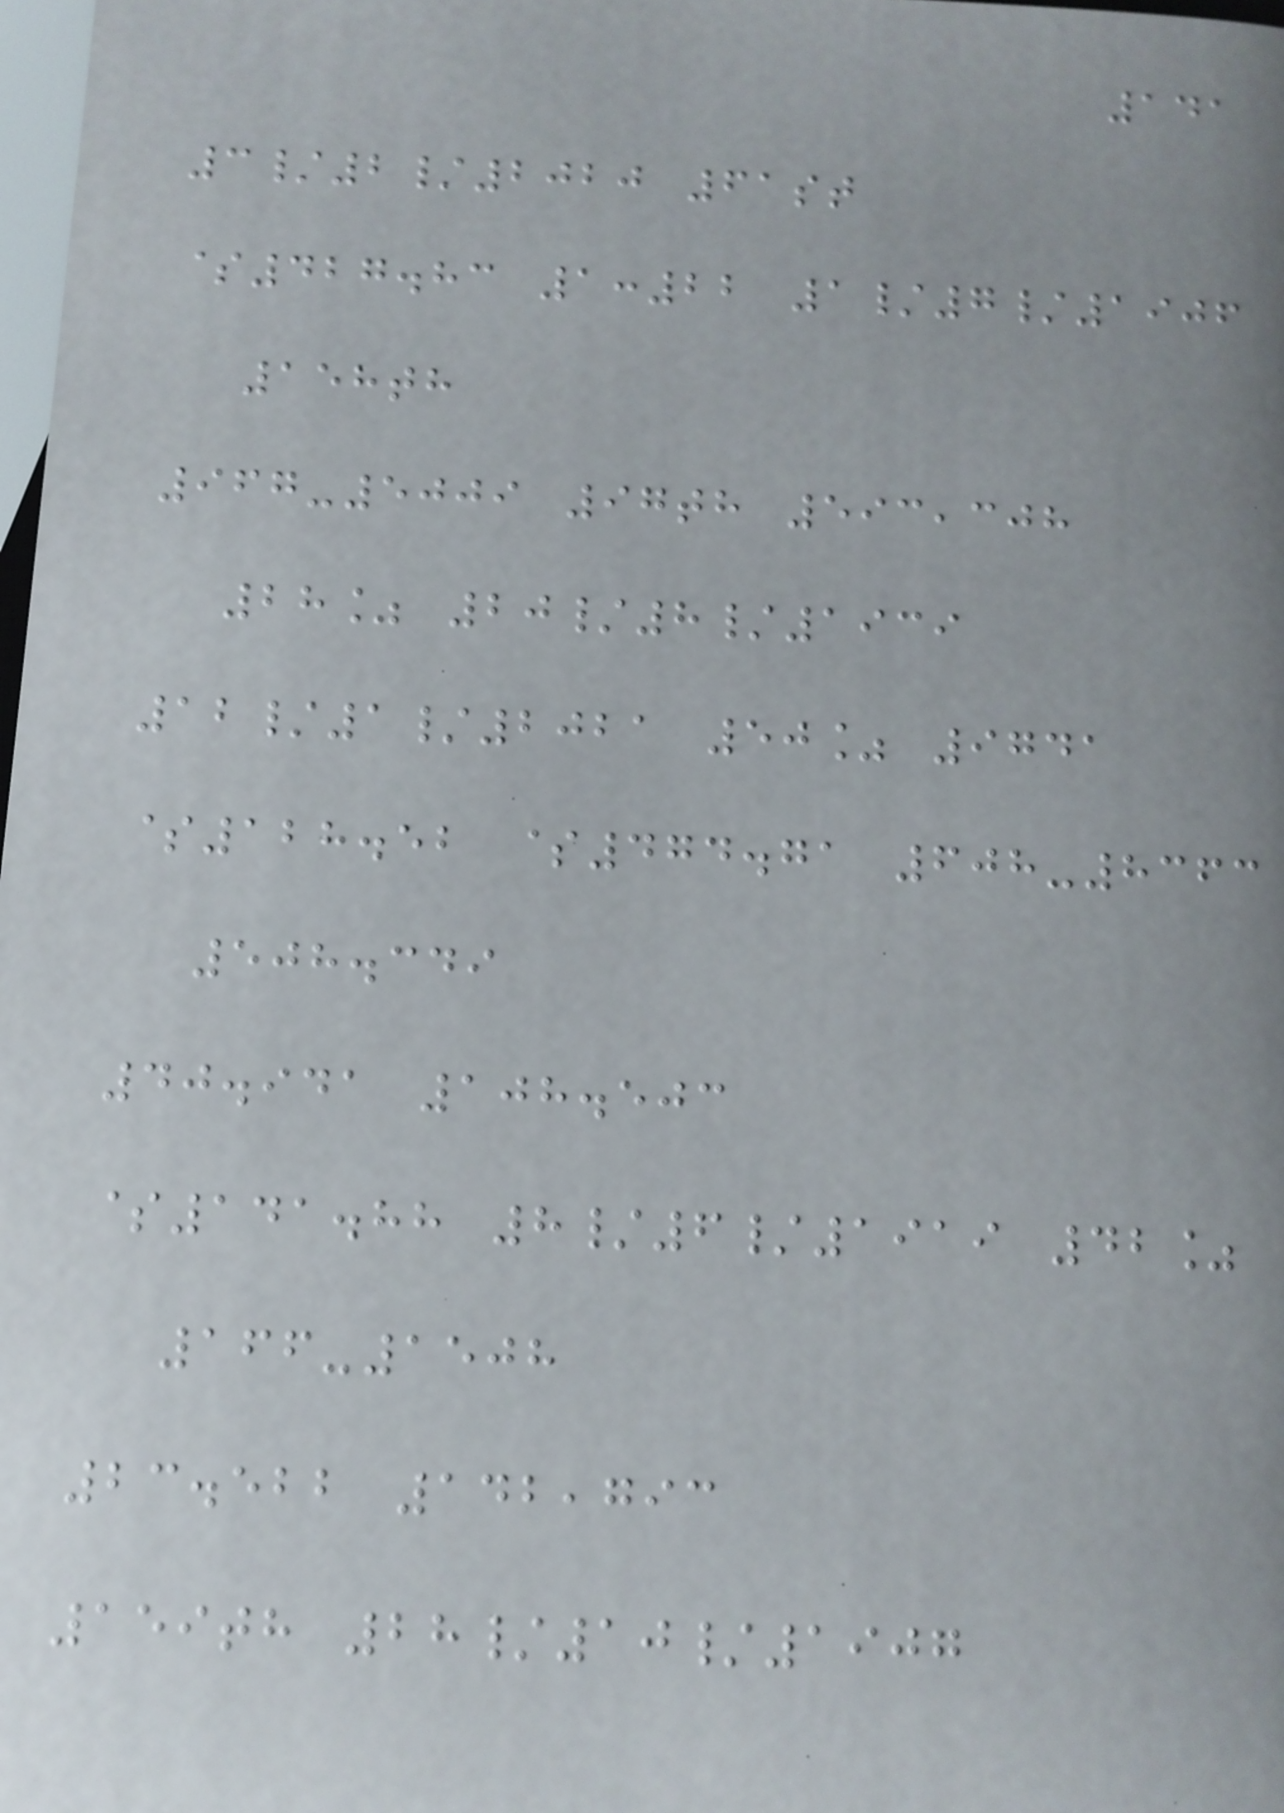141
3/2/2020 61st
$427.83 1:22 1/7/1906
158th
967-5009 97th 593,308
28% 20/8/1939
12/1/2021 50% 9741
$128.52 $474.71 608-8363
508.349
40.941 108.503
$141.88 8/6/1919 42%
166-1508
23.522 142,793
159th 28/10/1907
